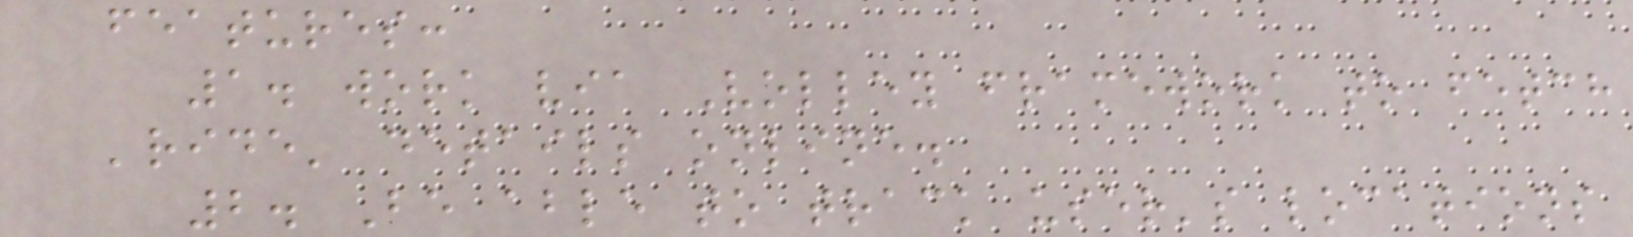features:
1. work via Volley framework to fetch
'ride' details online.
2. Be able to track user's locations
